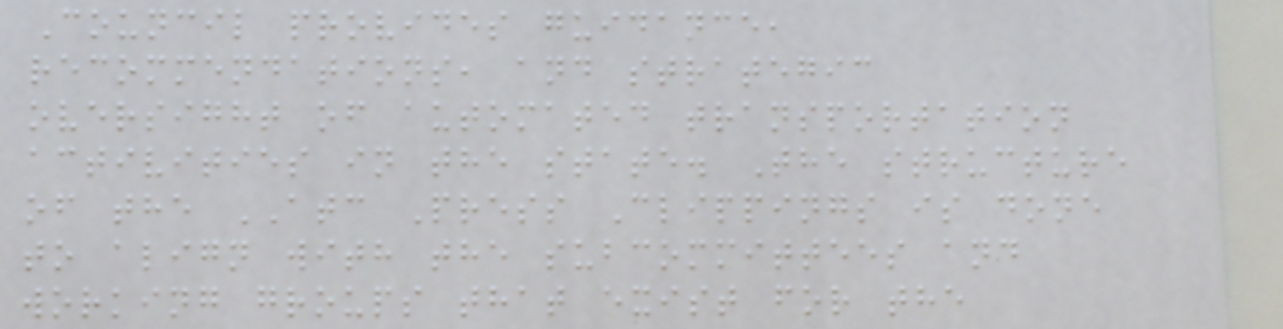Council provides guidance,
recommendations, and strategic
oversight of automated transportation
activities in the state. The structure
of the ATC Press Clippings is done
to align with the subcommittees and
working groups that exist for the
